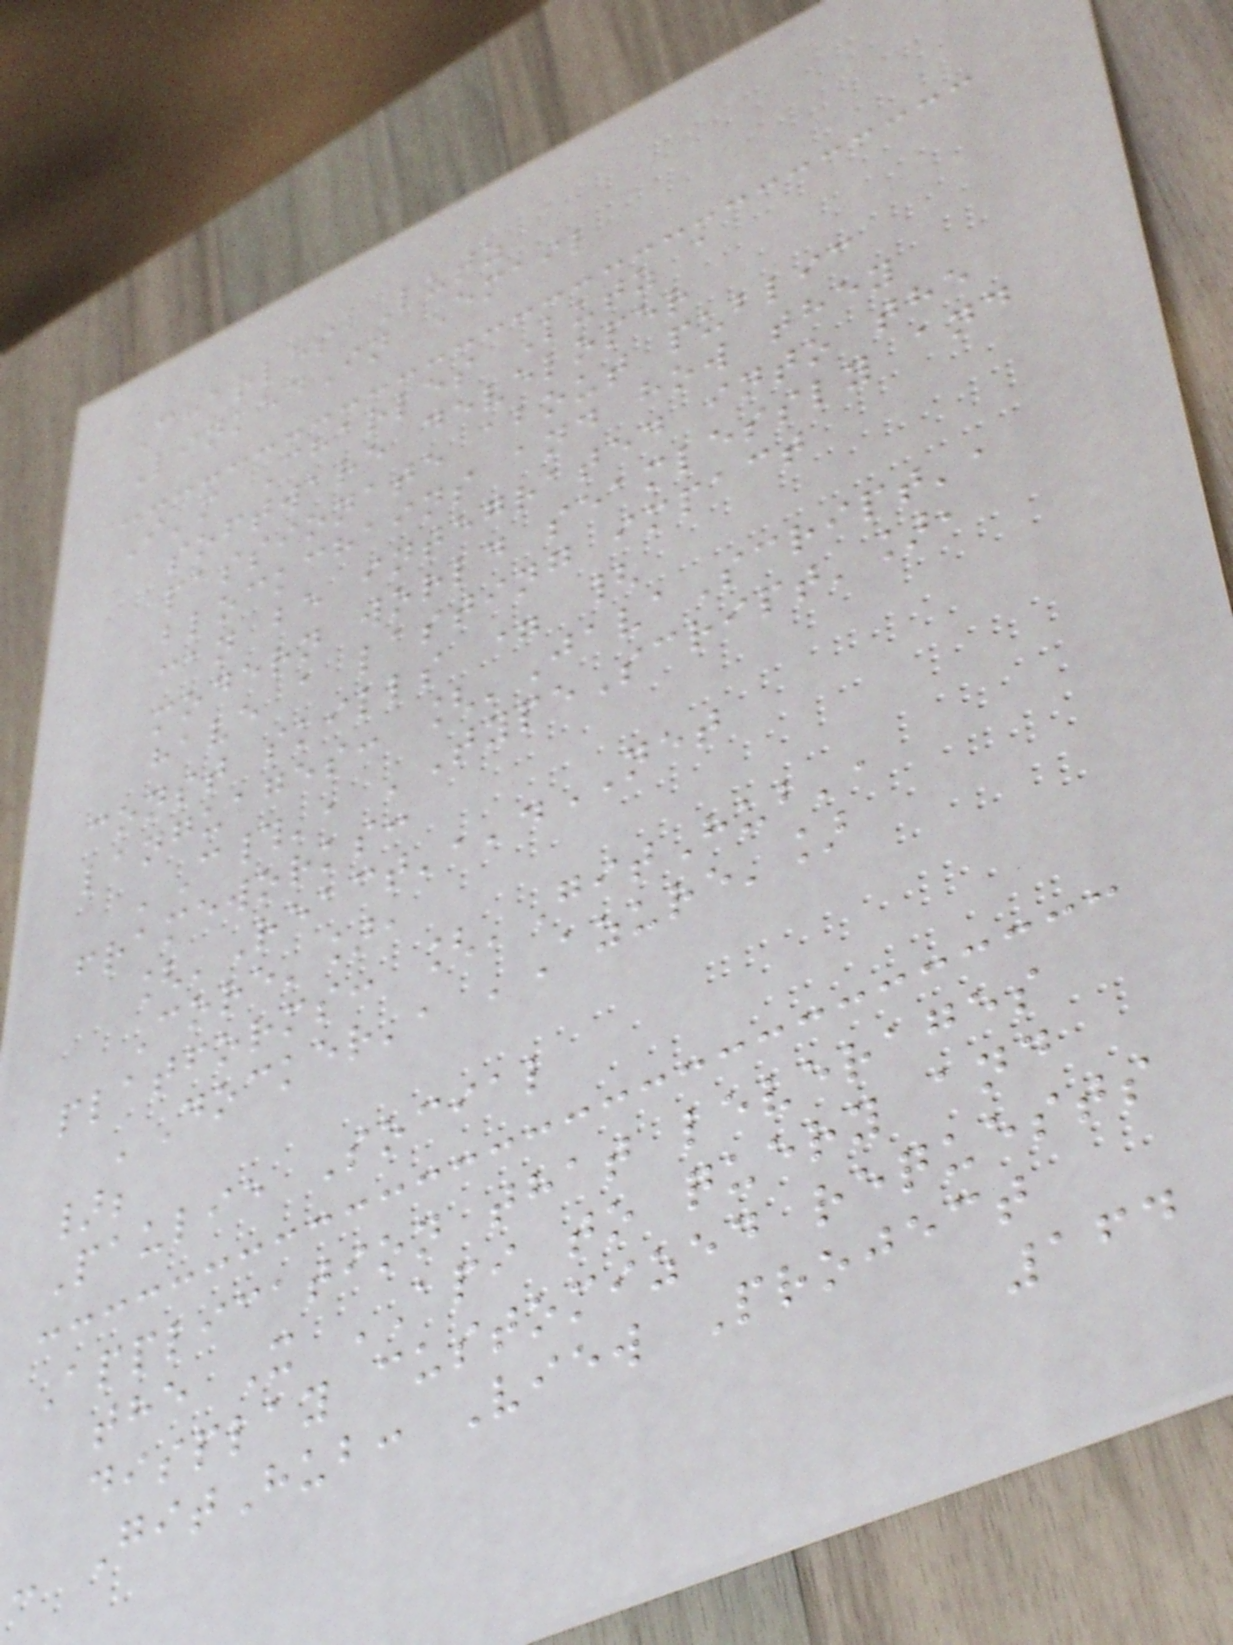Charles Lutz
LinkedIn Email
I'm Charles Lutz a
software developer
passionate about public
blockchains and how they
can be integrated into the
modern world seamlessly and
have a lasting impact
const skills = {
languages: ['JavaScript',
'C#', 'TypeScript'],
frameworks:
['React','.NET
Core'],
platforms: ['GitHub',
'Docker', 'Azure']
};
Paulie Social
Application that leverages
the X API to query and
display customized requests
- GitHub: View Project
164
